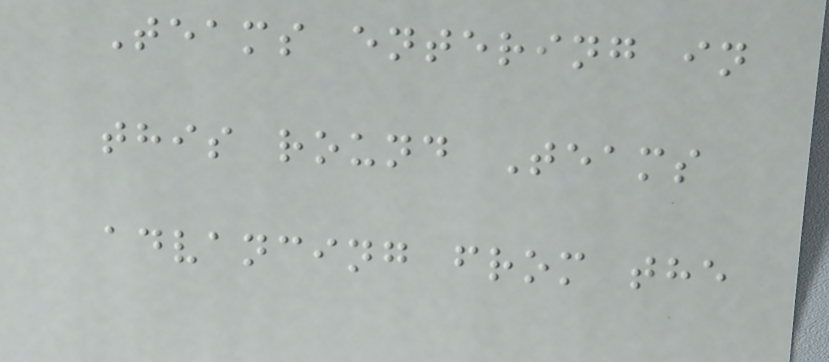Teams entering in
this round Teams
advancing from the
